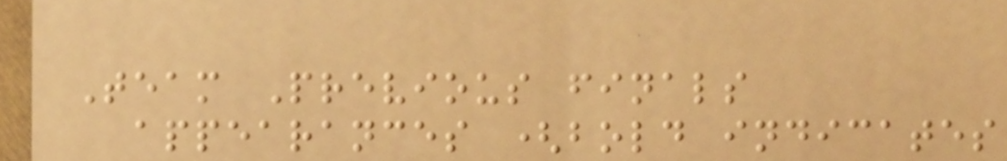Team Previous finals
appearances (bold indicates
